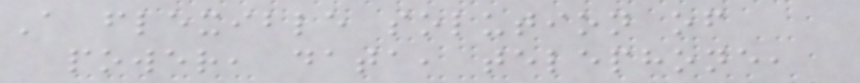A flexible solution of
power, data, telephone,
